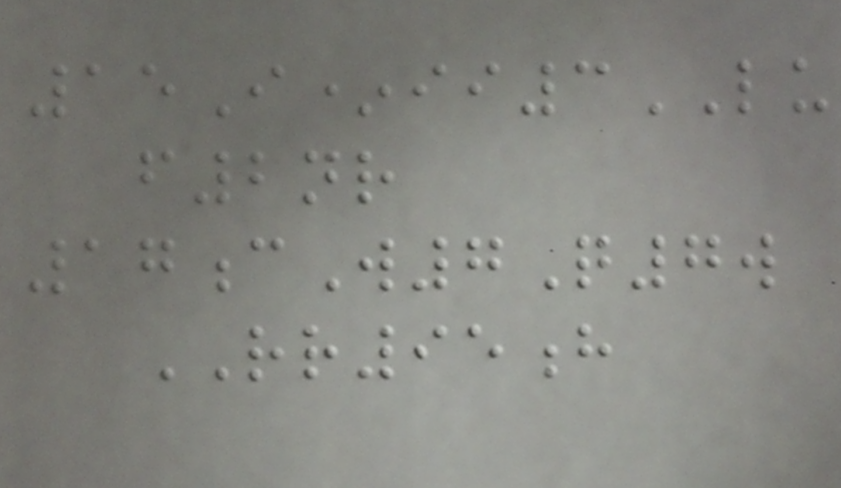15I*ii3LU
f2nr
17cW7Q7w
RR95h
